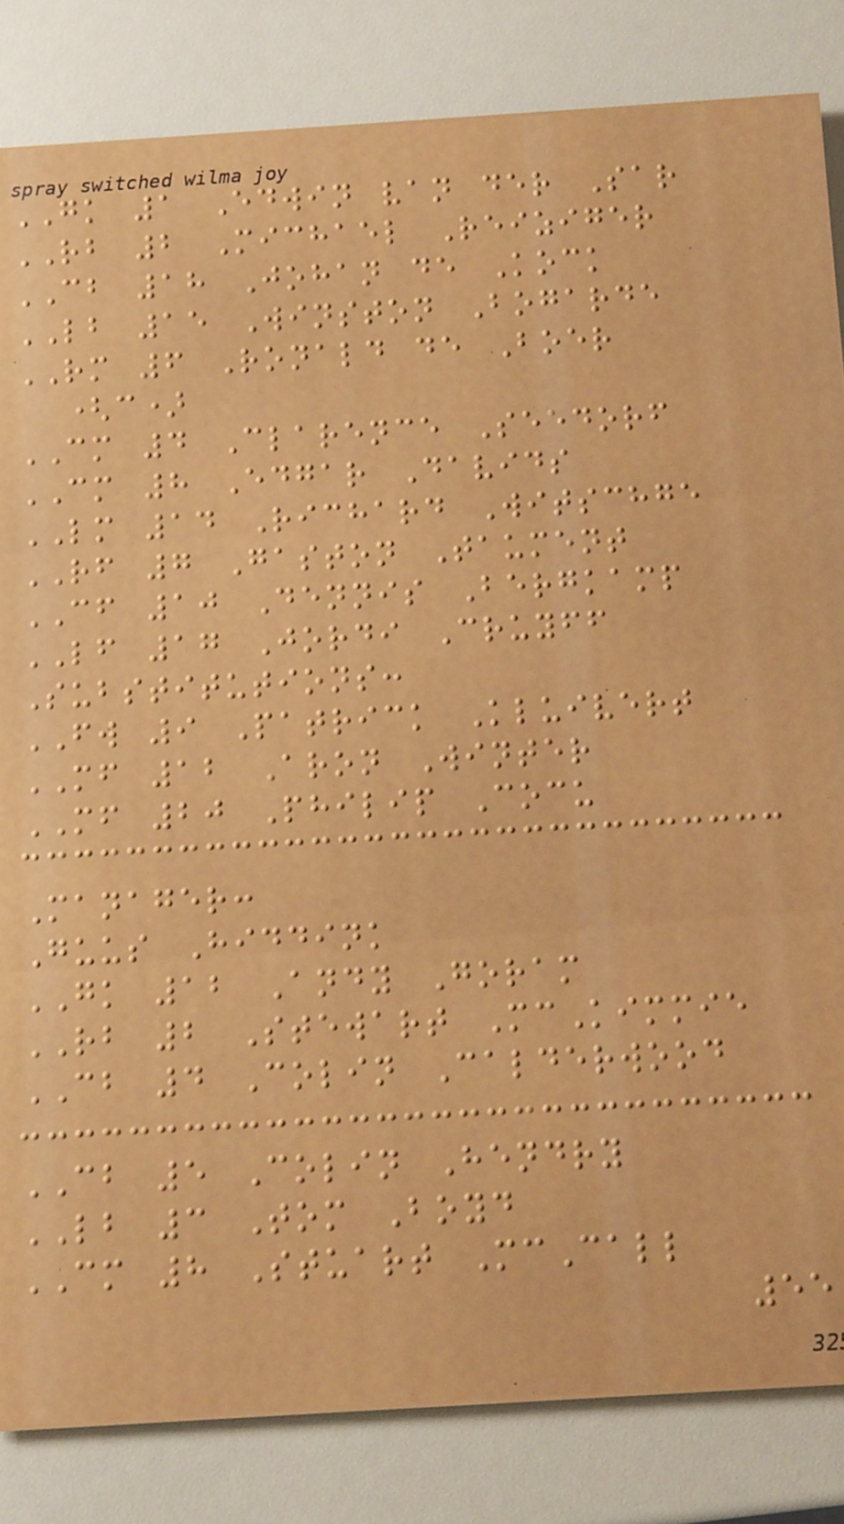GK 1 Edwin van der Sar
RB 2 Michael Reiziger
CB 18 Johan de Kock
LB 15 Winston Bogarde
RM 6 Ronald de Boer
(c)
CM 4 Clarence Seedorf
CM 8 Edgar Davids
LM 14 Richard Witschge
RF 7 Gaston Taument
CF 10 Dennis Bergkamp
LF 17 Jordi Cruyff
Substitutions:
FW 9 Patrick Kluivert
MF 12 Aron Winter
MF 20 Philip Cocu
Manager:
Guus Hiddink
GK 12 Andy Goram
RB 2 Stewart McKimmie
CB 4 Colin Calderwood
CB 5 Colin Hendry
LB 3 Tom Boyd
CM 8 Stuart McCall
55
